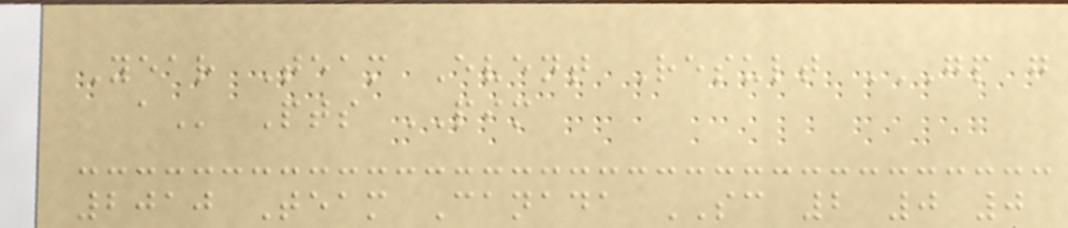Year Team Event Result GP G
A Pts PIM
2010 Team Canada SC 2 0 0
